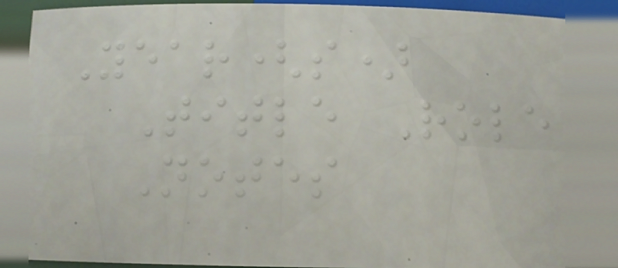Year(s)
Title Role
Notes
